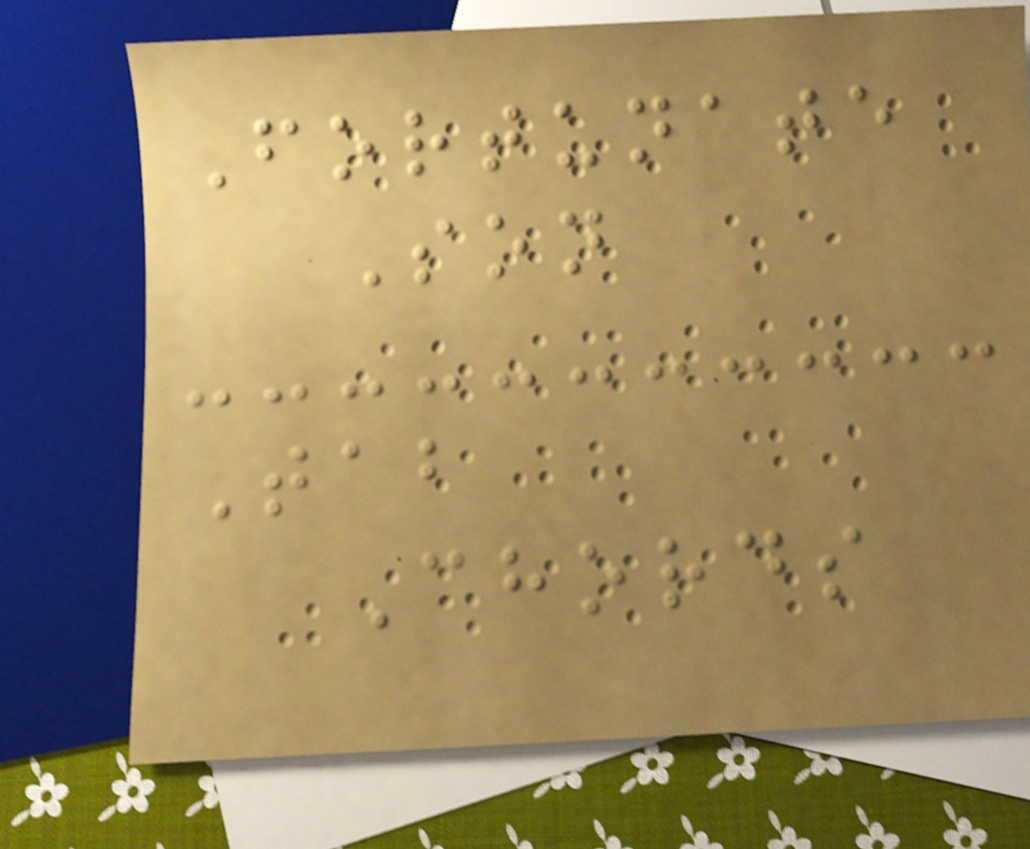Fortunate
Son
Tab
Chords
